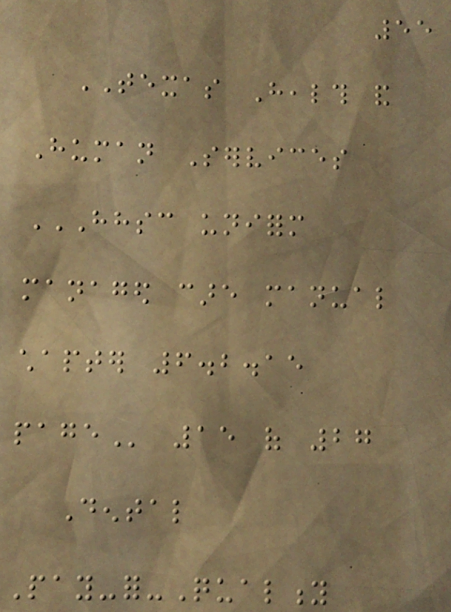55
TEXAS Health and
Human Services
HHSC UNIFORM
MANAGED CARE MANUAL
CHAPTER 6.2.15
PAGE 15 of 27
Dental
Pay-for-Quality
